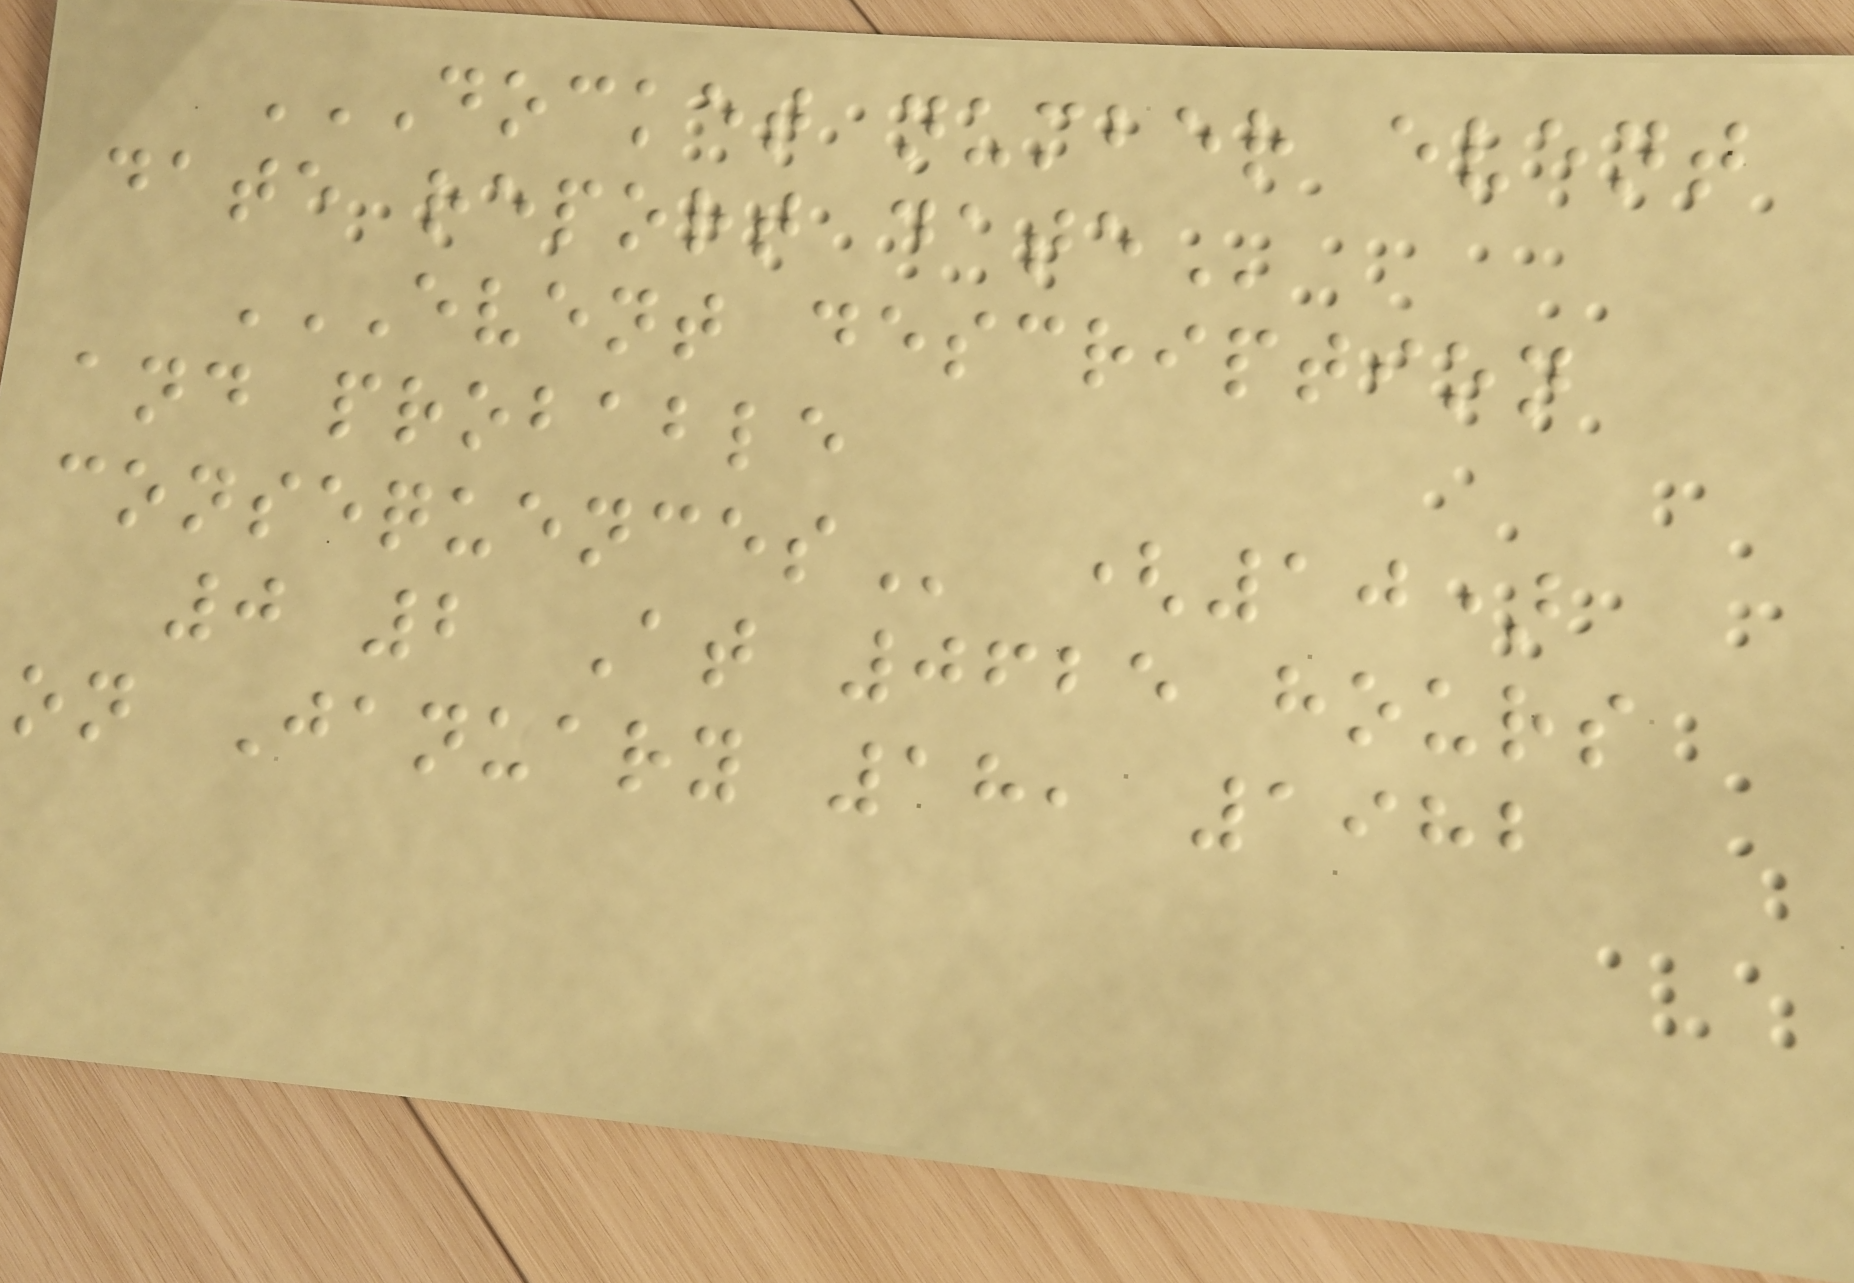DOCKET NUMBER EVENT
DATE REPORT DATE
EVENT DESCRIPTION
AND PROBABLE
CONSEQUENCES (10)
0 2 At 0625 hours
on January 18, 1982
